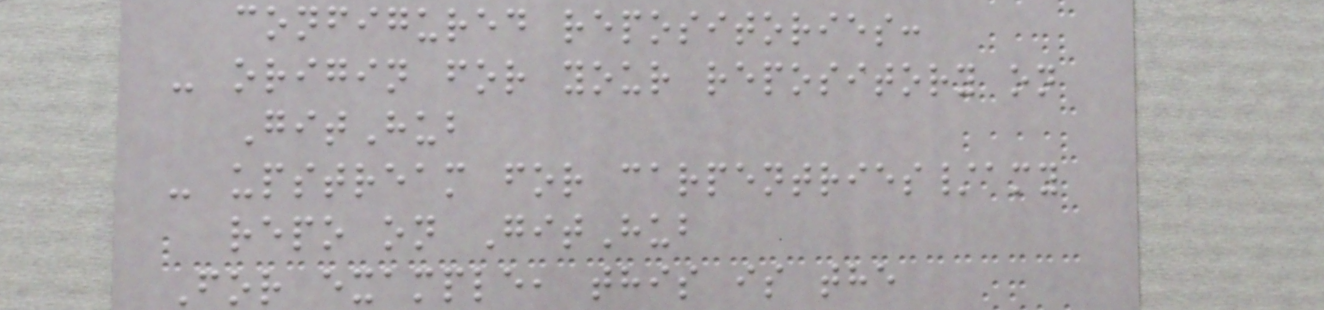configured repositories:
- origin for your repository on
GitHub
- upstream for carpentries/amy
repo on GitHub
For example, this is the
